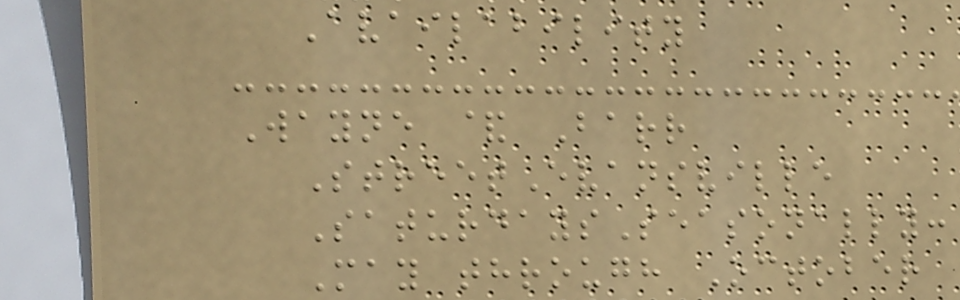Availability
Wayne & Barr
StreetEvansville
SaturdaysSeasonally:
May through October
